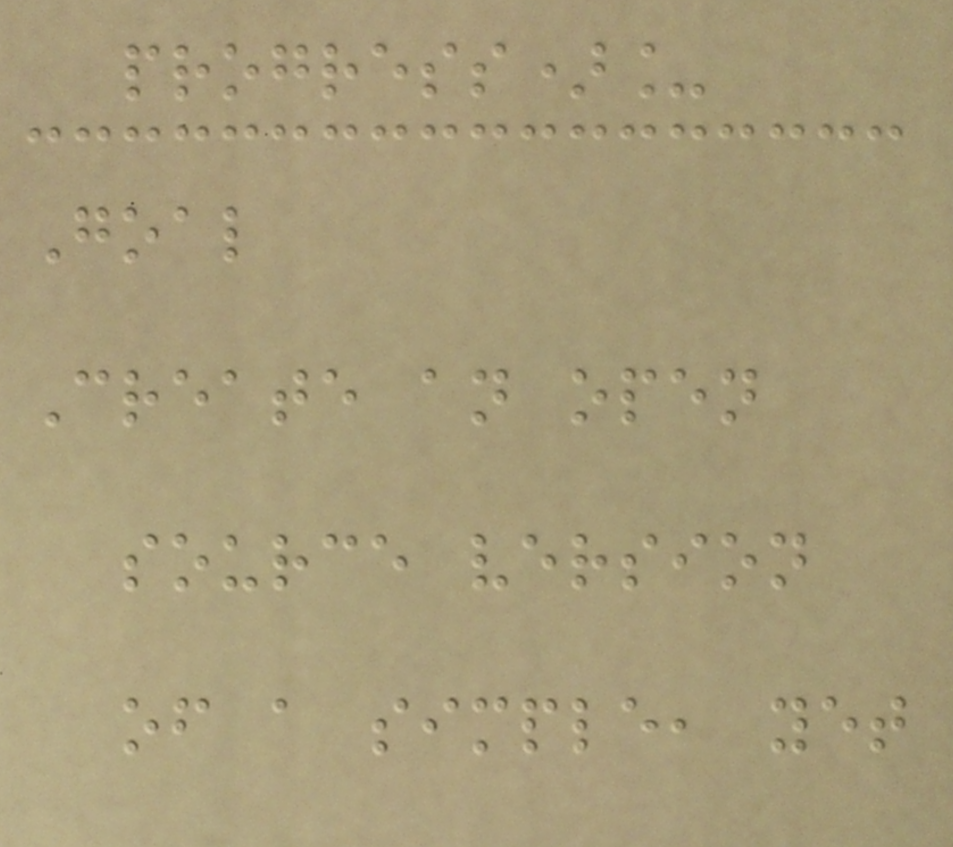progress)_
Goal
Create an open
source version
of a simple, yet
